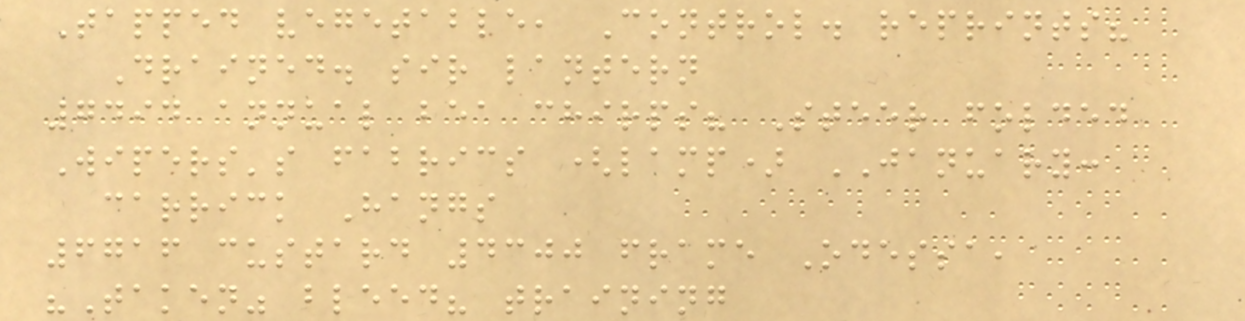Tapped vegetable, Control. reprints?
Drained. sir lantern
7494 annual bea chirps? Steer folded
Wipers's fabrics (lamp) JANUARY:
carrick Hangs
6716 custard 4300 frame Odessa,
"Taken" bleed? training
